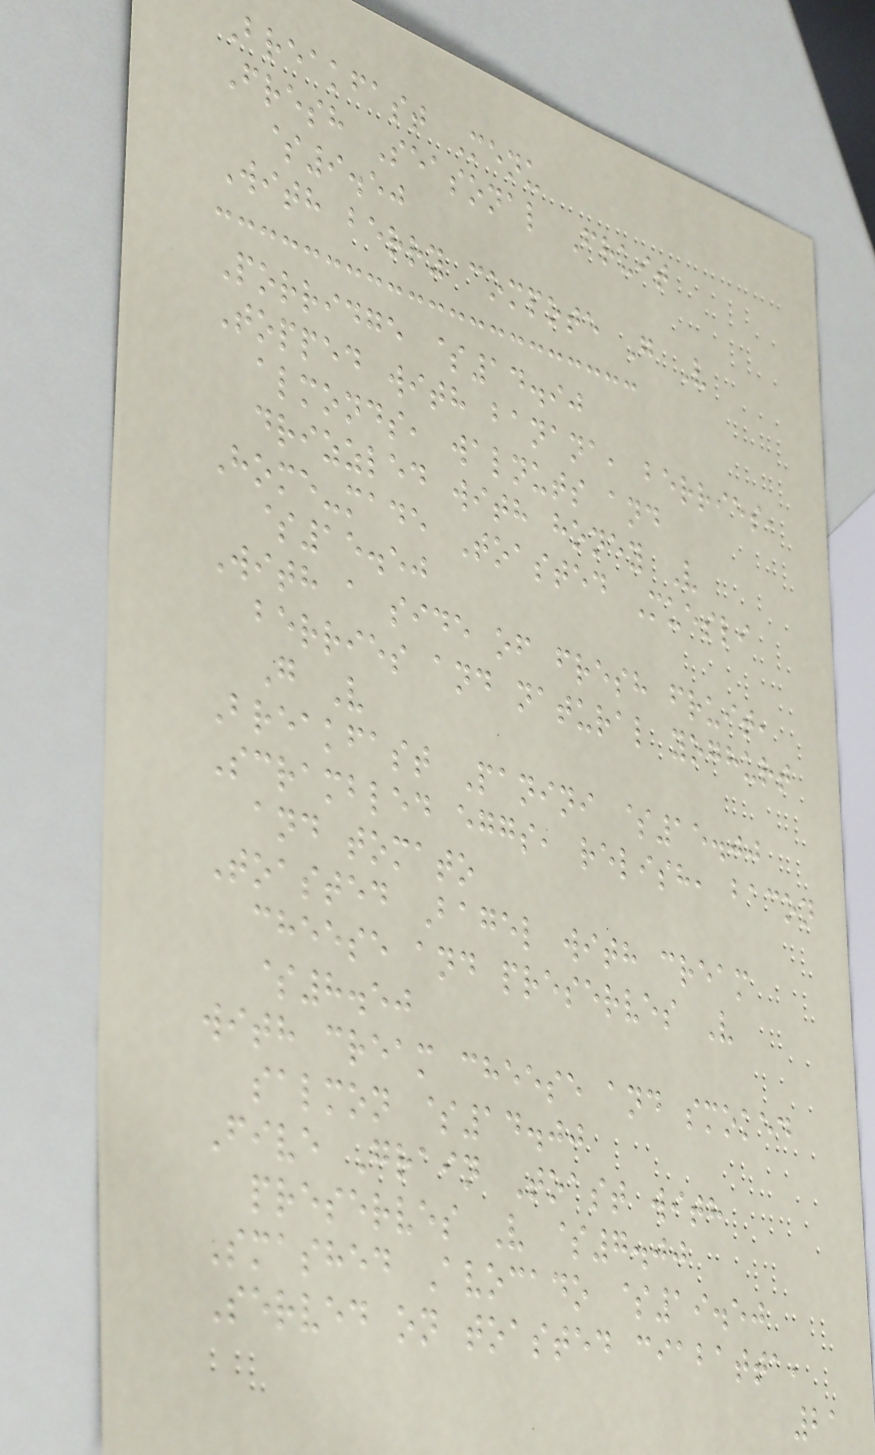Breakfast Menu
Fresh Seasonal Fruit
$9.50
With berry compote G V
Porridge $14.90
Topped with banana, berries,
almonds, walnuts and
drizzled with honey V
Home-made Toasted Muesli
$15.50
With a side of fresh fruit,
berries and natural yoghurt
G V
Breakfast Panini $15.00
Scrambled eggs, relish, bacon
and tomato
Toasted Bagel with cream
cheese and preserves V
$8.50
with cream cheese and smoked
salmon $14.00
Five Grain Toast with
preserves V $7.00
Smashed Avocado $19.50
Served on toasted ciabatta,
21
